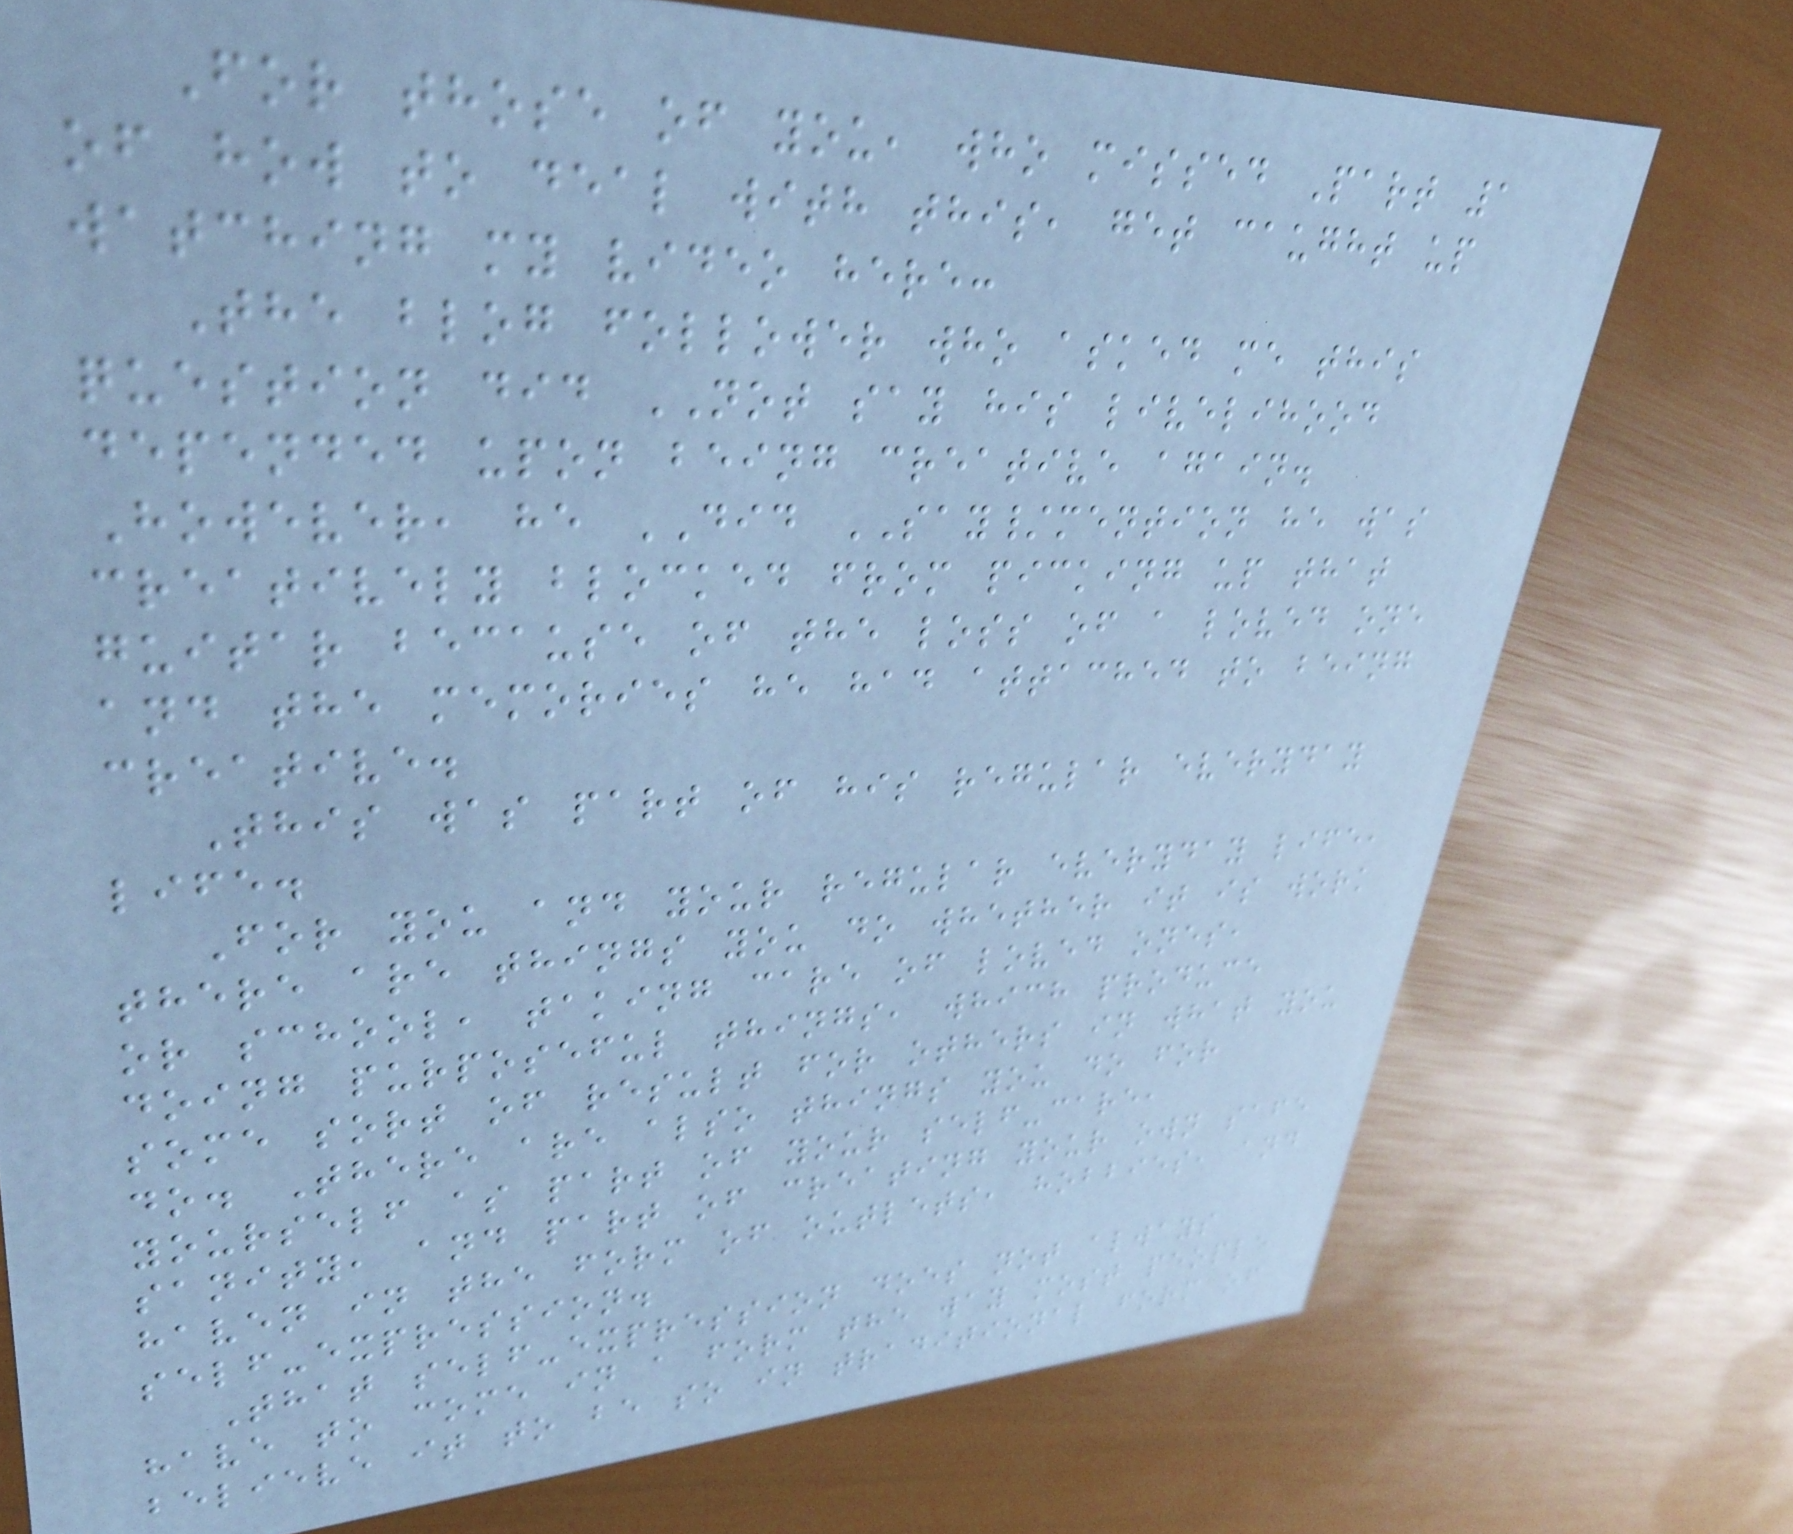For those of you, who missed Part 1
of how to deal with this, get caught up
watching my video here:
The blog follower who asked me this
question did NOT say his livelihood
depended upon being creative again.
However, he DID SAY/mention he was
creatively blocked from picking up that
guitar because of the loss of a loved one
and the memories he had attached to being
creative.
This was part of his regular everyday
life.
For you and your regular everyday life,
there are things you do whether it is work
or school, taking care of loved ones,
doing purposeful things, which produce
some sort of result for others in what you
do. There are also things you do for
yourself as part of your self-care,
sanity, and part of creating your own safe
haven in the form of outlets, hobbies, and
self-expression.
That self-expression does not always
have to come in a form the way most people
believe it to be so in traditional form of
